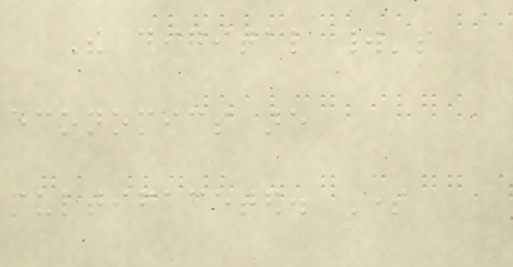The digital world's
economics are
multifaceted. Some
